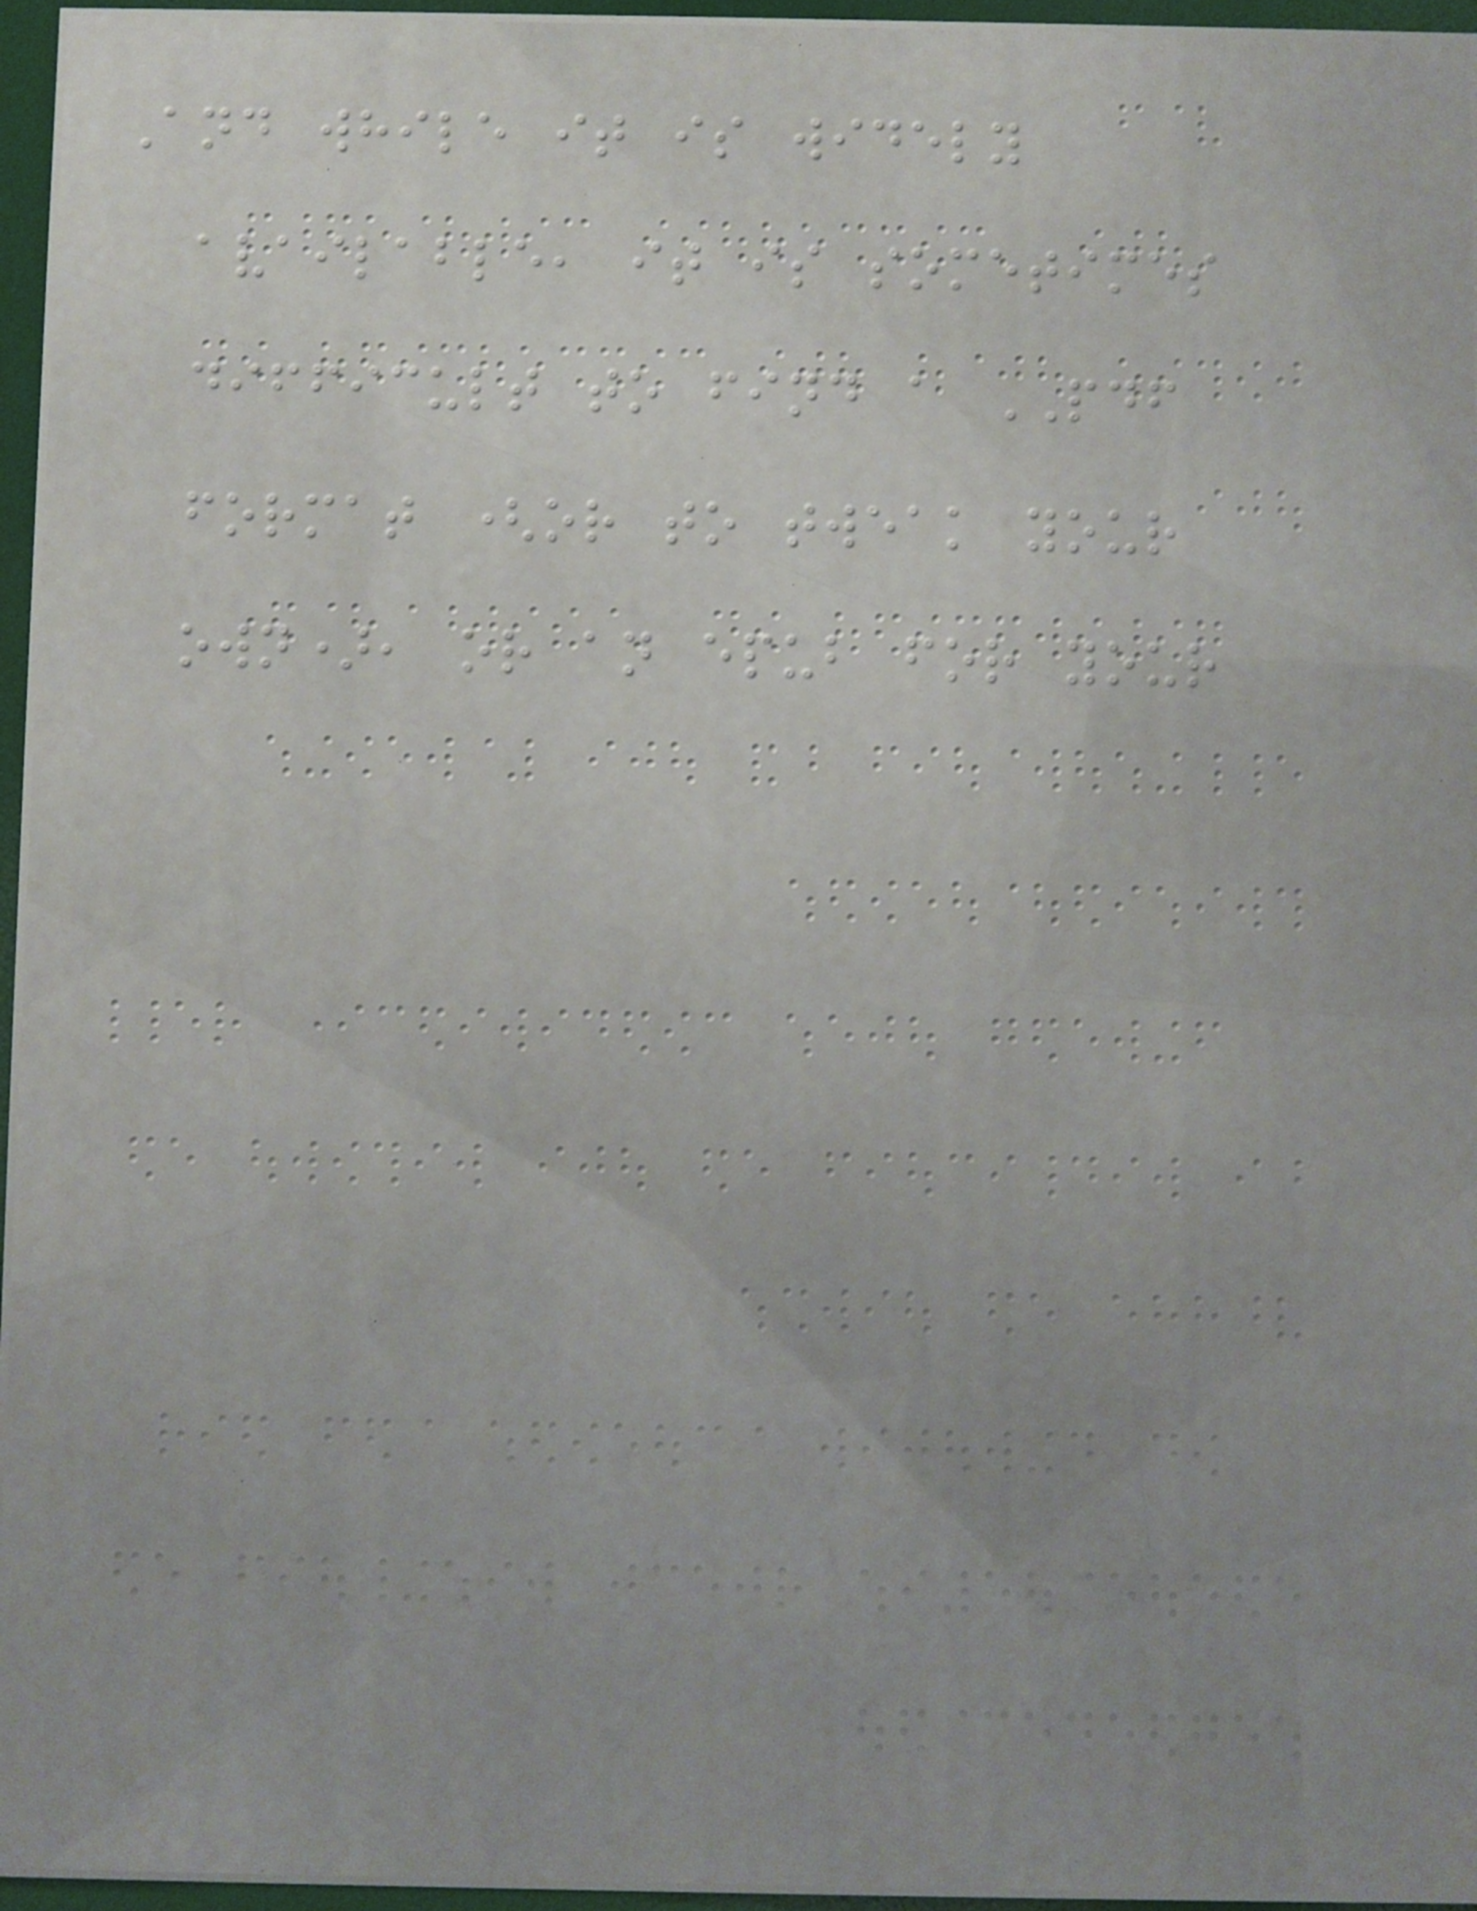And while it is widely
available, it is sometimes
difficult to find a PDF
format (or to tweak your
own), or an epub for your
